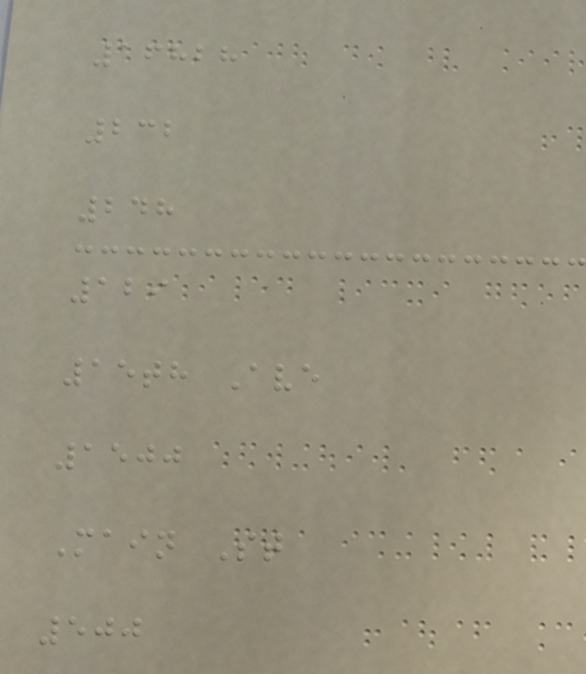16828
232
248
129
15th Ave
1500
Main St
500
